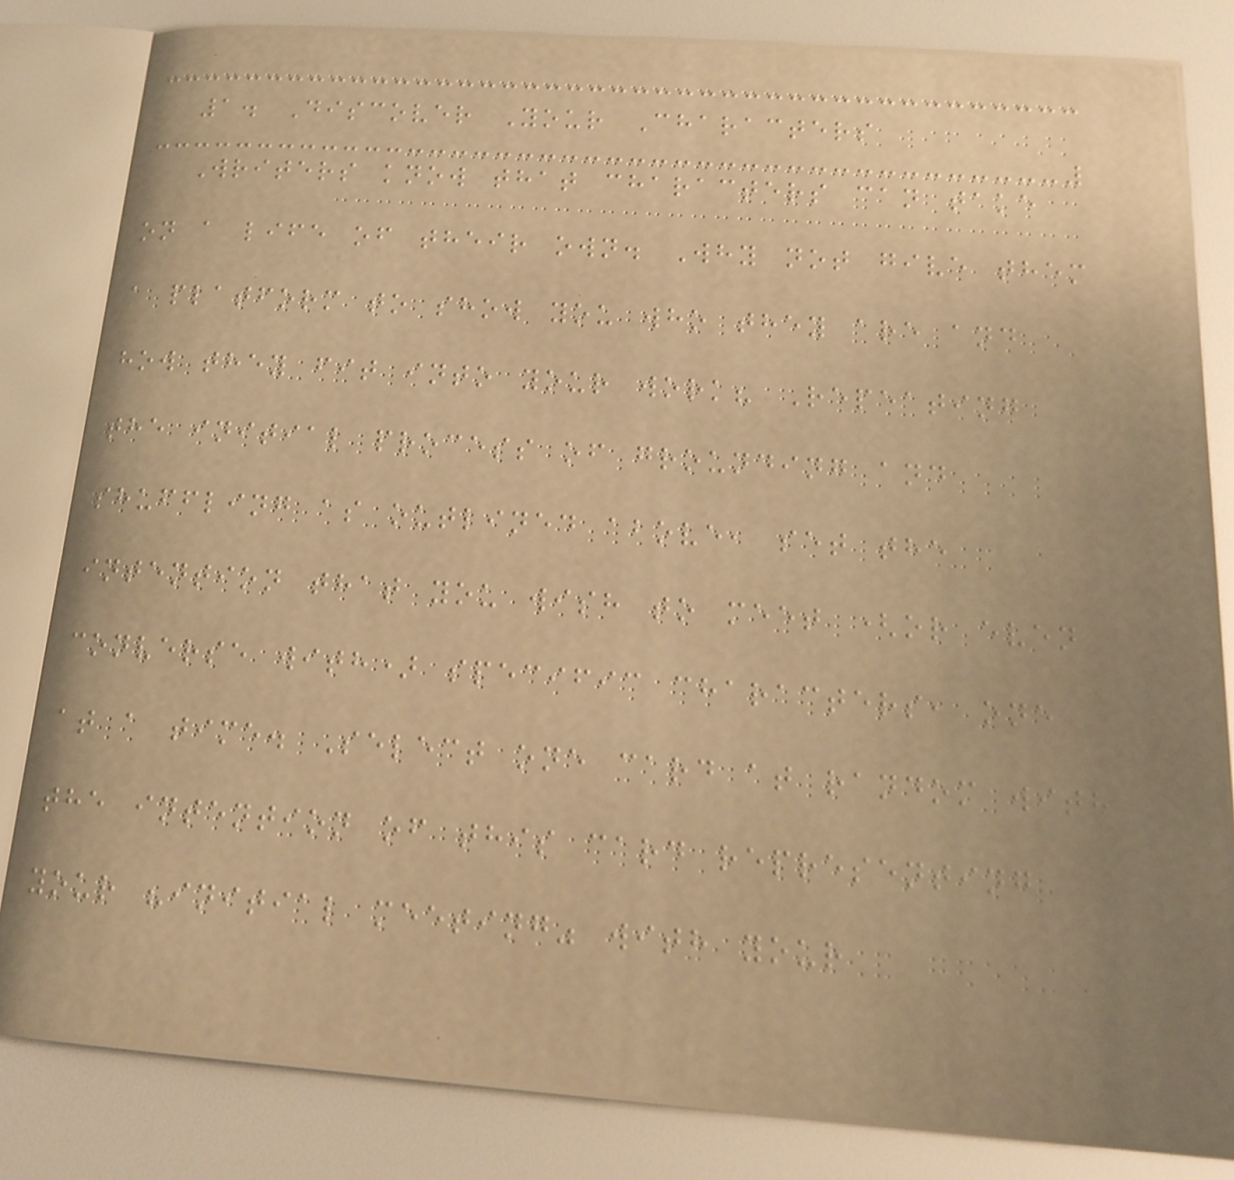1. Discover Your Characters
Writers know that characters can take
on a life of their own. Why not give them
a platform to show you who they are and
how they fit into your work? Repeating
the initial process of grounding and
shuffling as outlined above, set the
intention that you wish to meet (or even
converse with) specific characters, one
at a time. Select one card at random with
the intention of this card representing
your "initial meeting" with your
